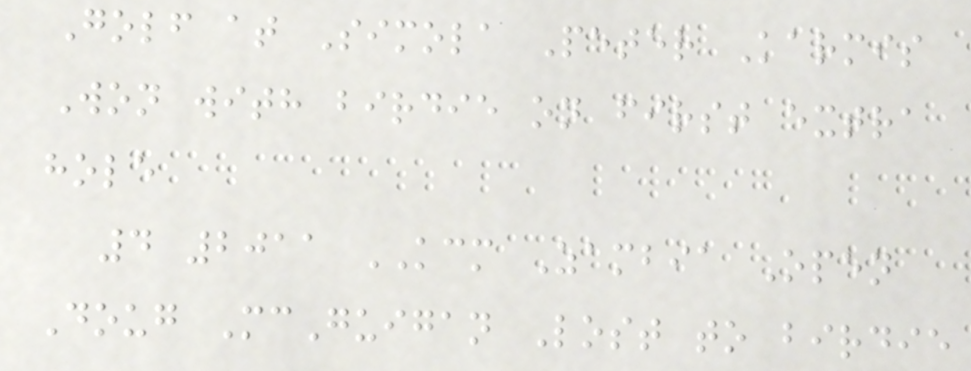Golf at Simola Peter Karmis
Won with birdie on first extra
hole
4 2011 KCM Zambia Open
Doug McGuigan Lost to birdie
